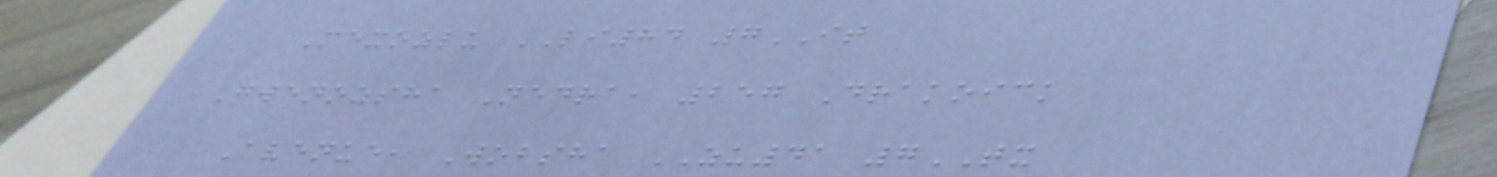Mexozlu LI84 7IT
Gwenozsha Nedra, 257 Drakoick
Avenue, Wobsha ZU41 7TX
